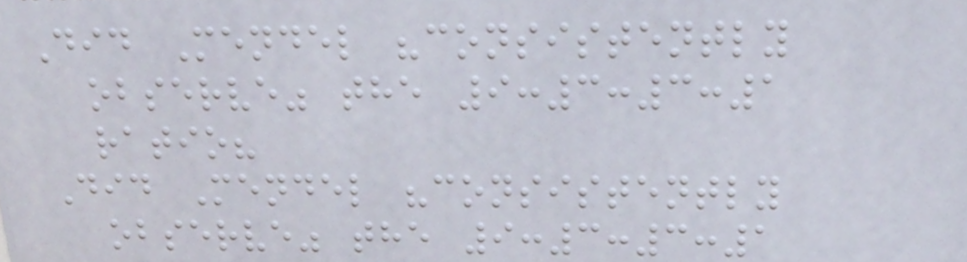Did Mendel "consistently
observe" the 9:3:3:1
ratio?
Did Mendel "consistently
observe" the 9:3:3:1
